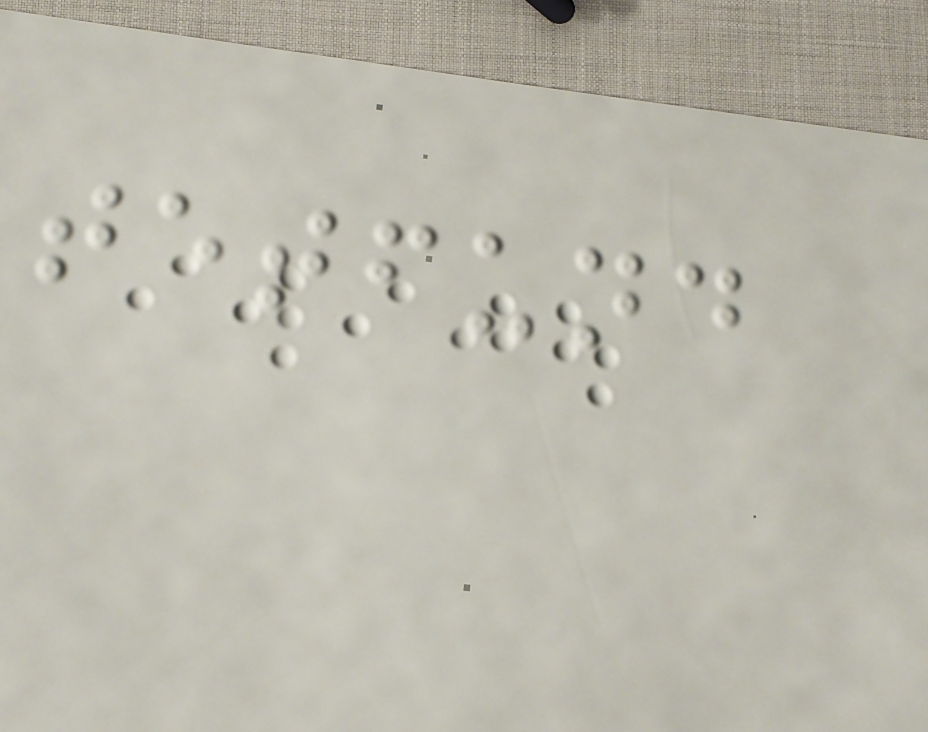tetfund
